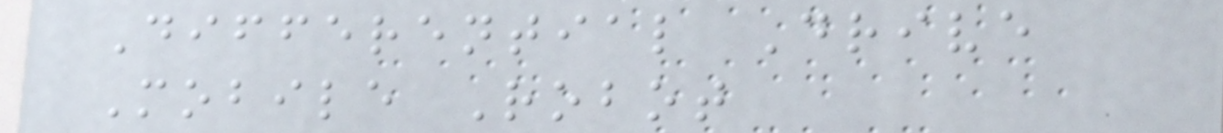Differential Drive
Mobile Robot
